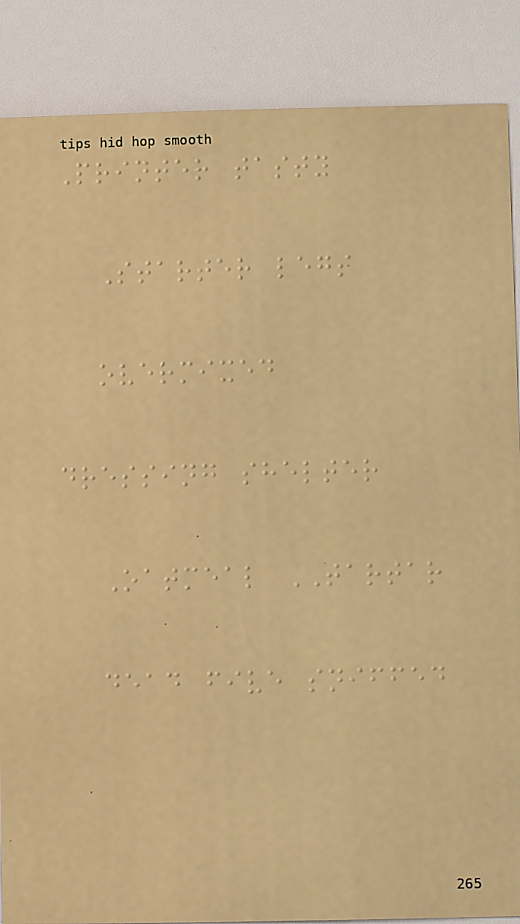Printer tasty
Starter legs
overmixed
dressing shelter
Oatmeal TARTAR
dead five sniffed
